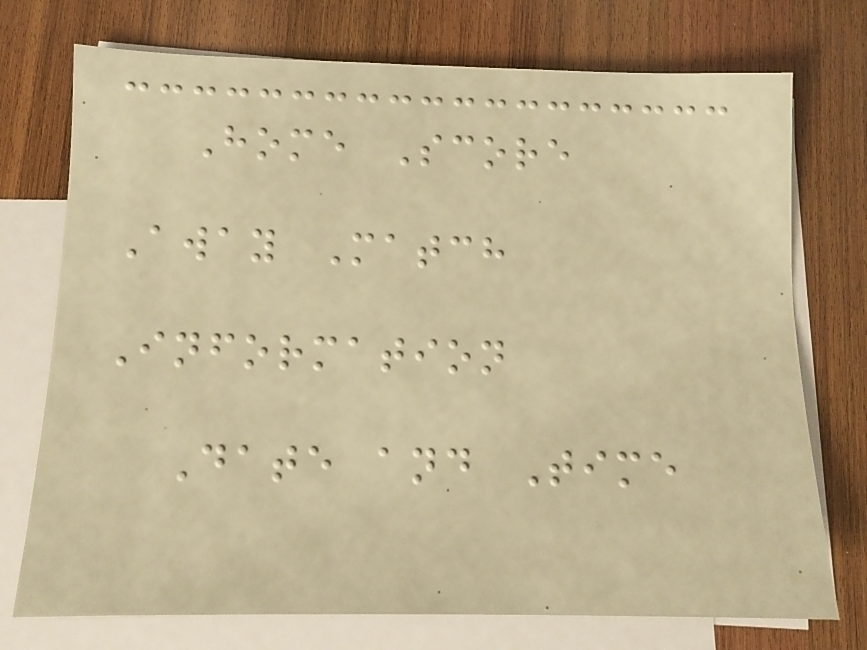Home Score
Away Match
Information
Date and Time
